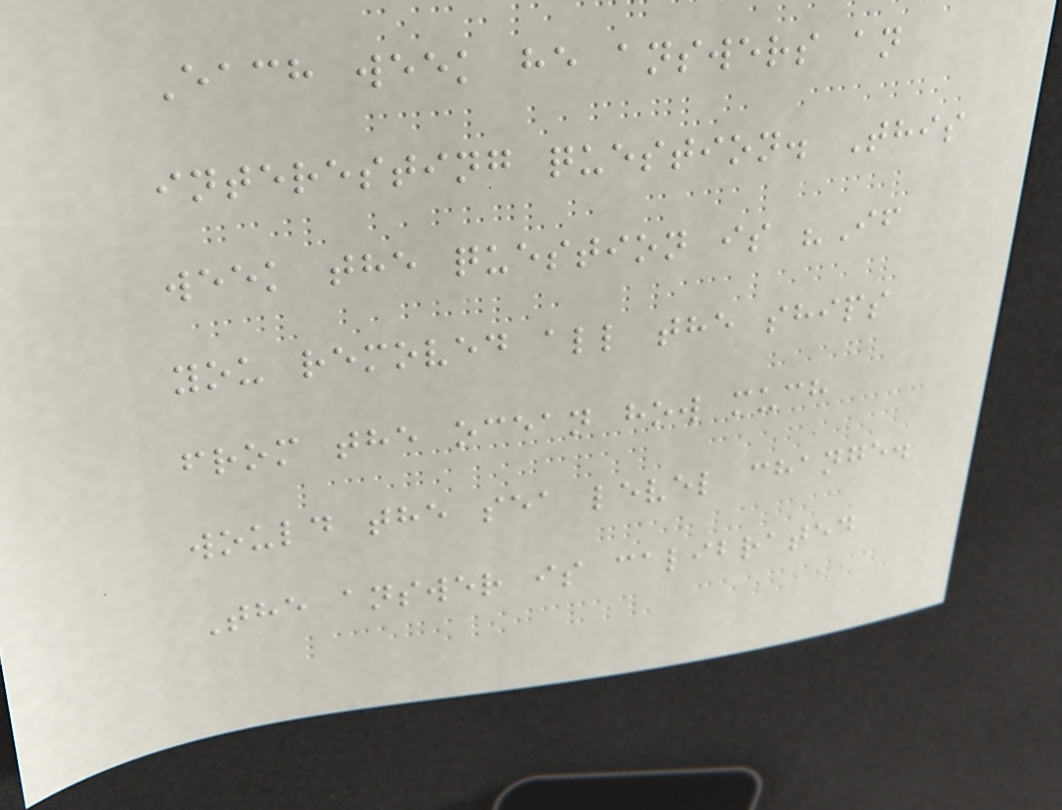Each week he answers an
interesting question. This
week the question is "If
you removed all the ships
from the ocean how much
would the sea level change.
The answer is calibrated
